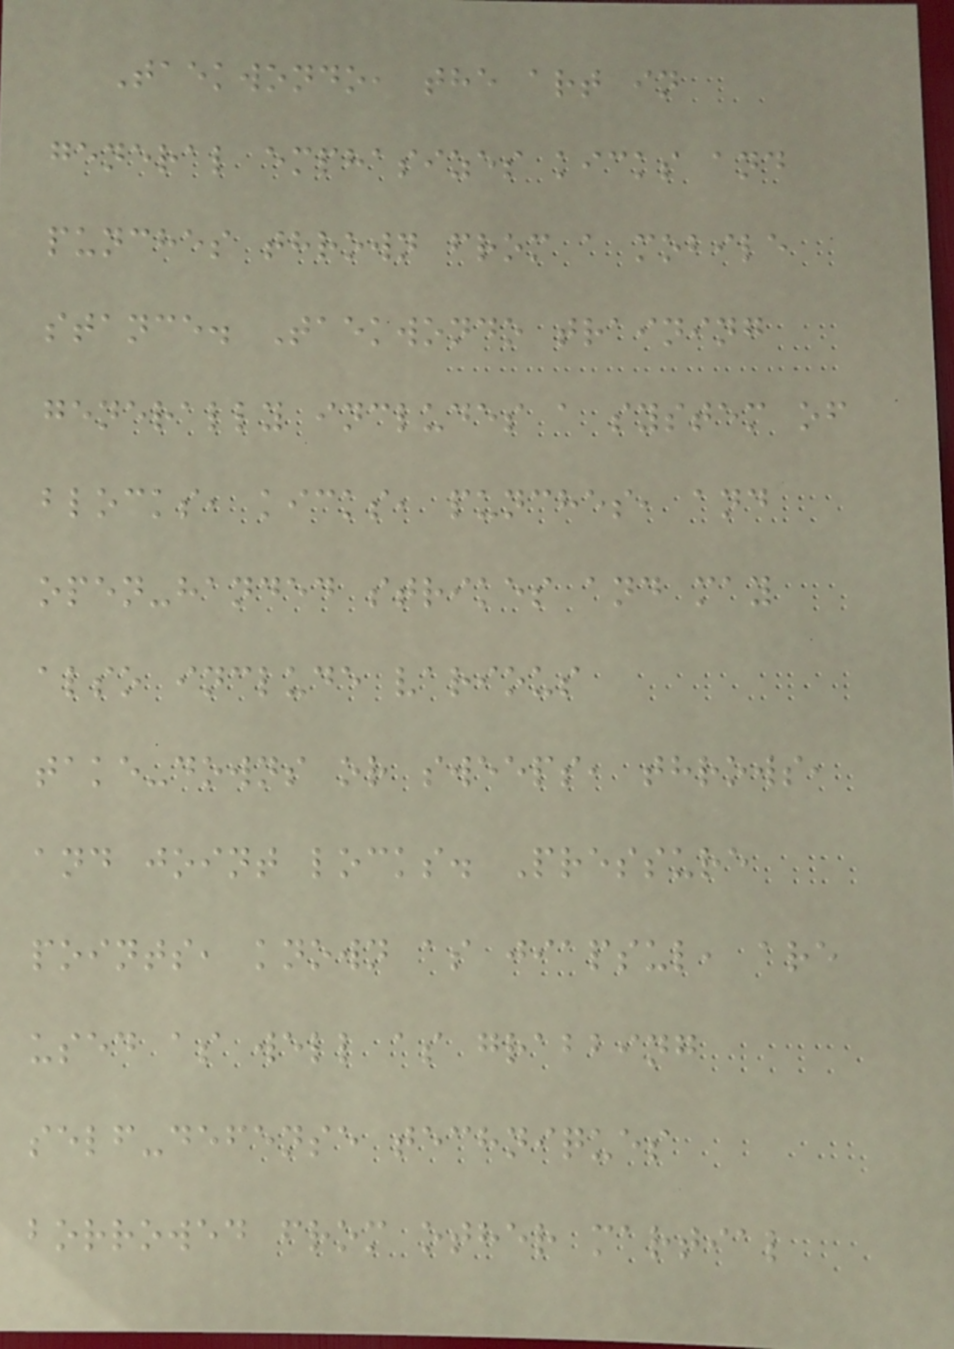Taekwondo, the art in
general emphasizes kicks and
punches thrown from a mobile
stance. Taekwondo training
generally includes a system of
blocks, kicks, punches, and
open-handed strikes and may
also include various
take-downs or sweeps, throws,
and joint locks. Pressure
points, known as jiapsul, are
used as well as grabbing
self-defense techniques
borrowed from other martial
